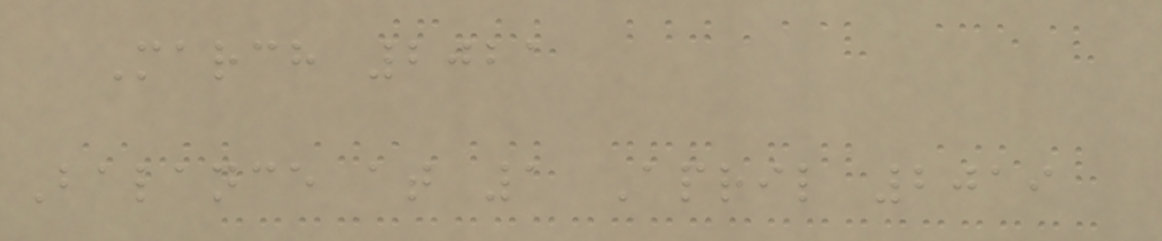March 2021
Balance at 1 April 2019
